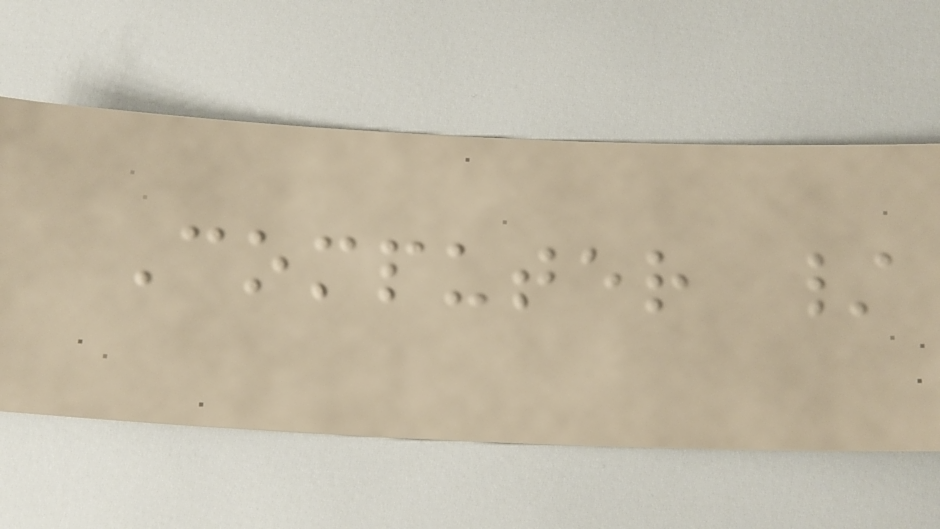Computer /
